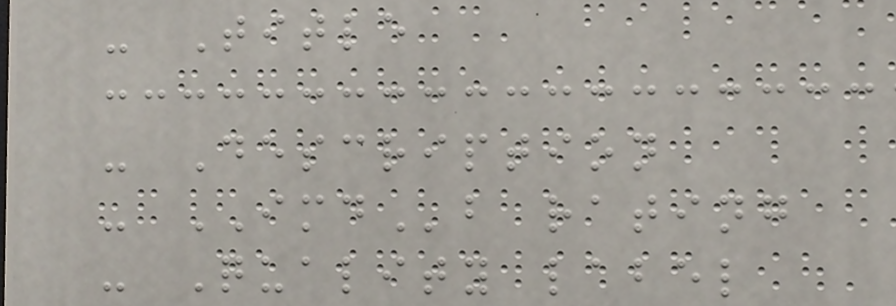- Title
- Description
- IMDb rating
- Quality label
